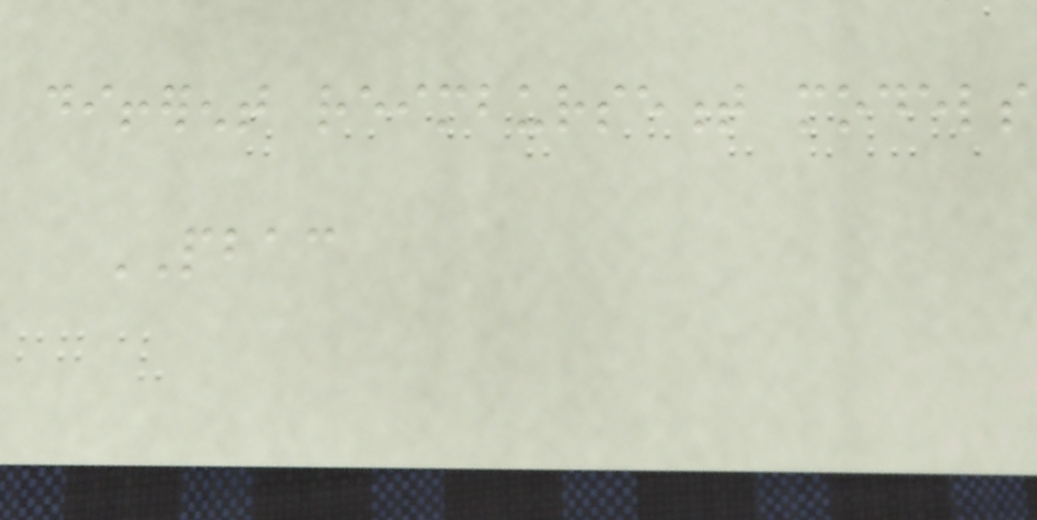different reimbursement models
PBAC
